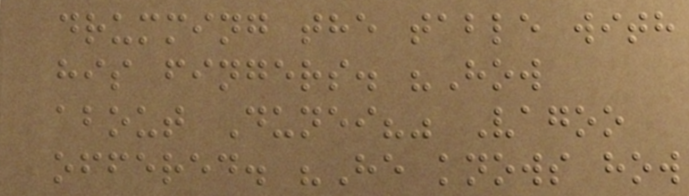drumming the table with
his fingers. "How
about Dunei?" Vagoo
offered. "He knows how
